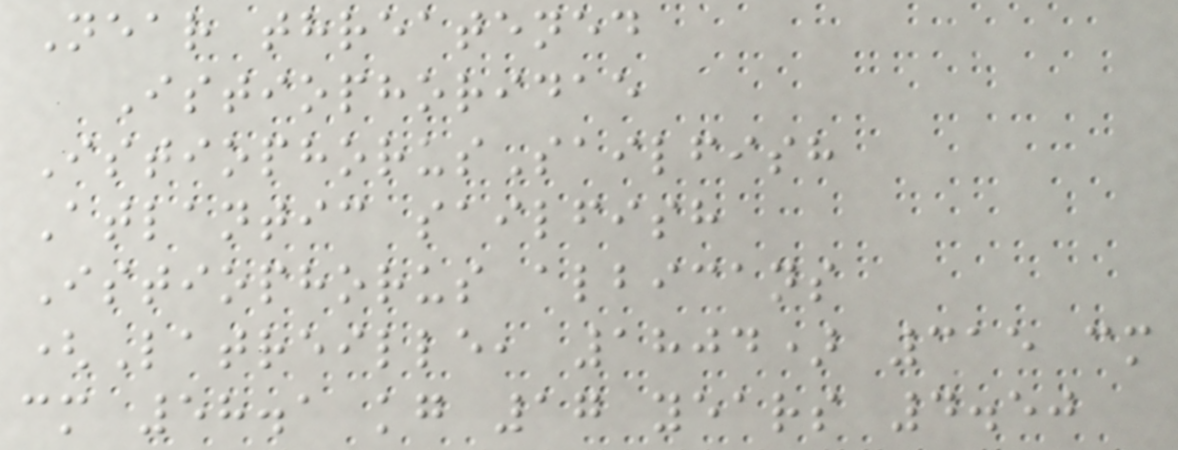Near threatened
Istiophoridae
IstiophorusSailfish
Atlantic sailfish
Istiophorus albicans
(Latreille, 1804) 315 cm
cm 58.1 kg 17 years 4.50
